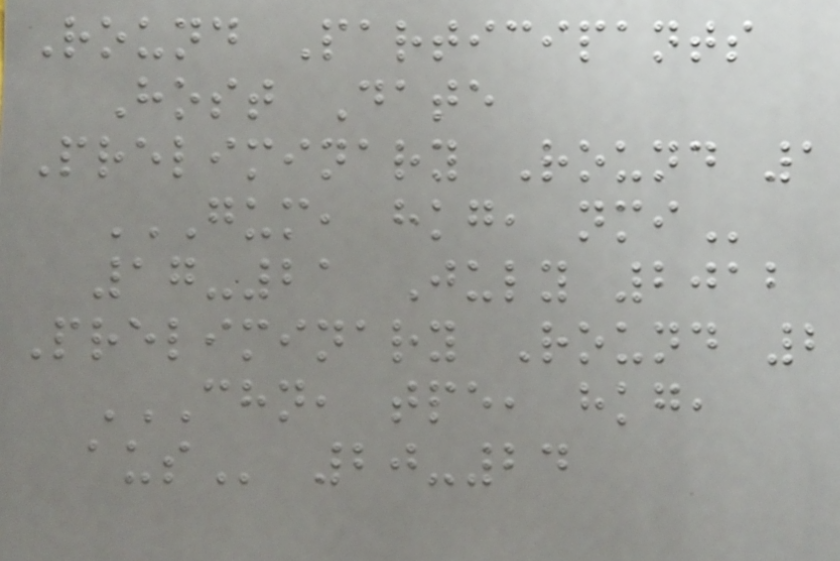Round Participants
Host Date
Preliminary Round 1
GUM, HKG, NMI
17-21 July 2012
Preliminary Round 2
CHN, TPE, HKG,
AUS 20-24
